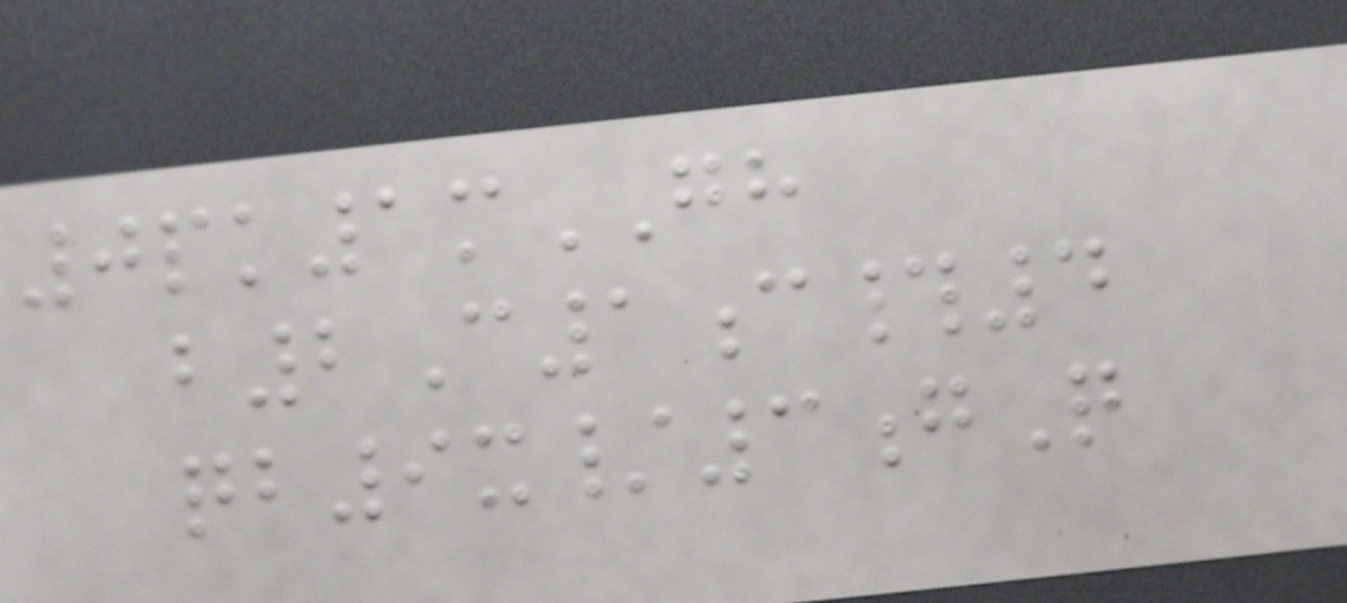0pk1mGH
b2C1c#4
qb9x/3gQ
